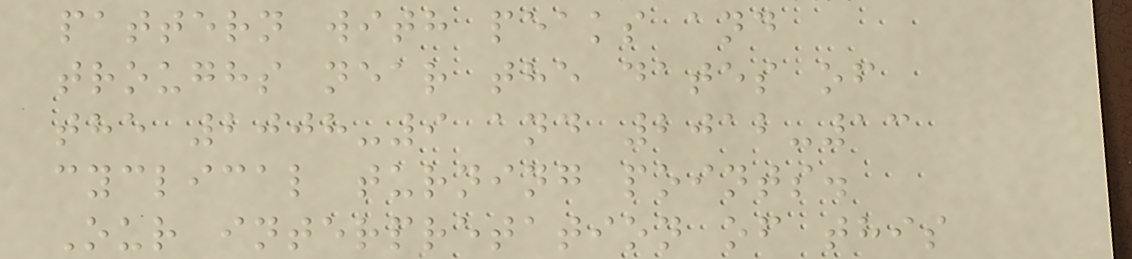pattern with peaks and
troughs near the dates of
the 2008-9 and 2012-13
cyclical turning points.
Our interpretation of this
